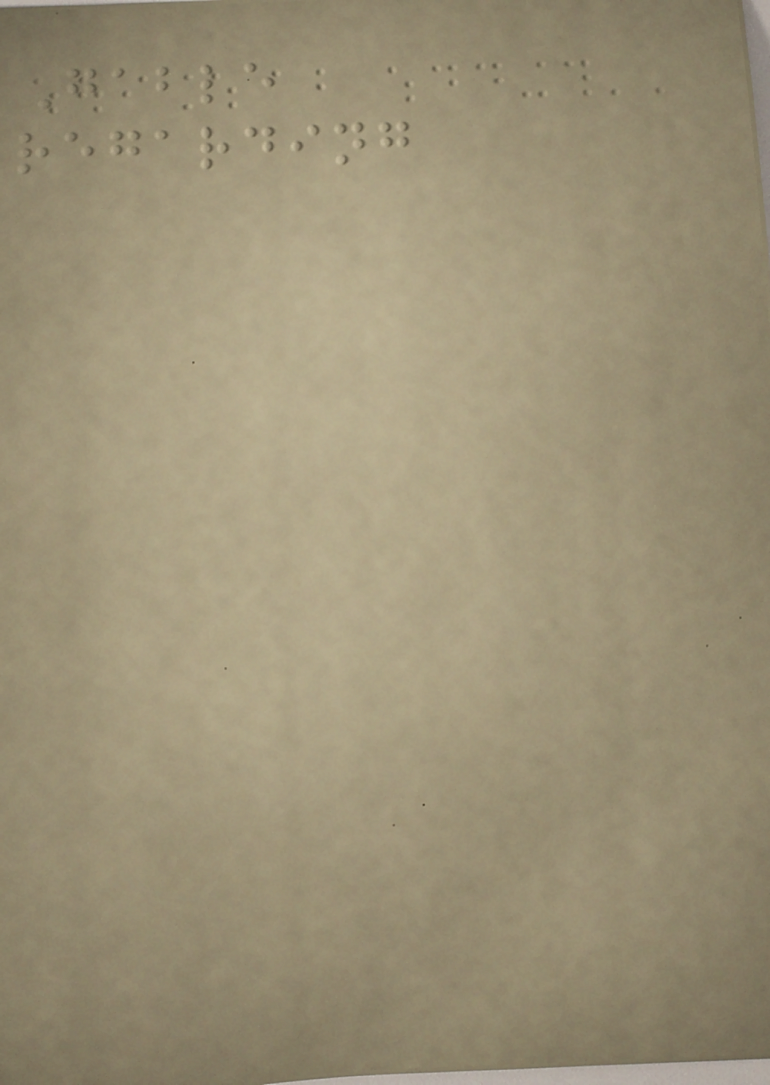Gable
regarding
